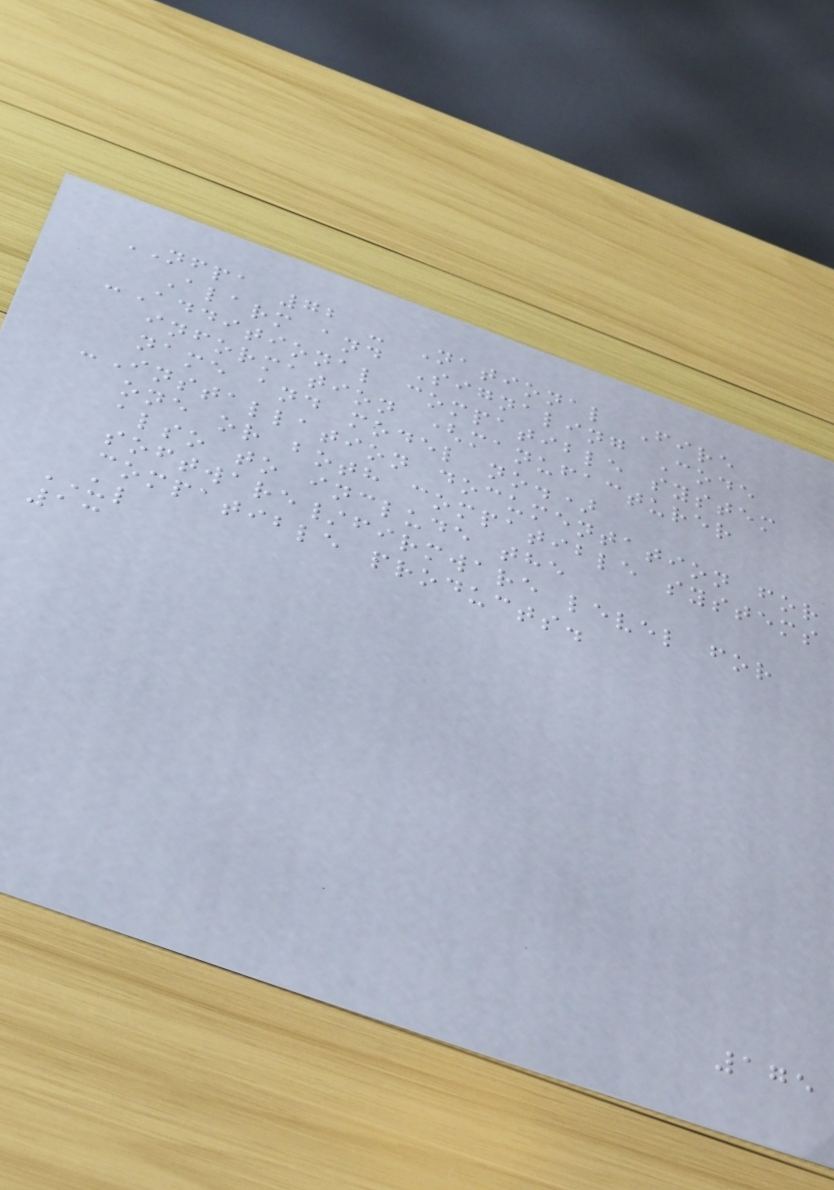NFPA 72 - National Fire
Alarm and Signaling Code
-Additional compatible system
information (manufacturer
name and model no.)
-Installation documentation for
one or both compatible systems
also to include the
software/firmware level for
compatible products.
UL
13
175
